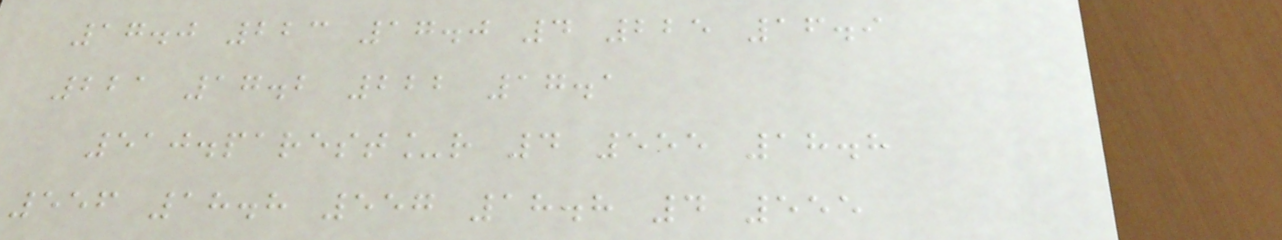17.0 223 17.0 4 225 16.9
221 17.2 222 17.1
510.parest_r 4 555 18.8
556 18.8 557 18.8 4 555
